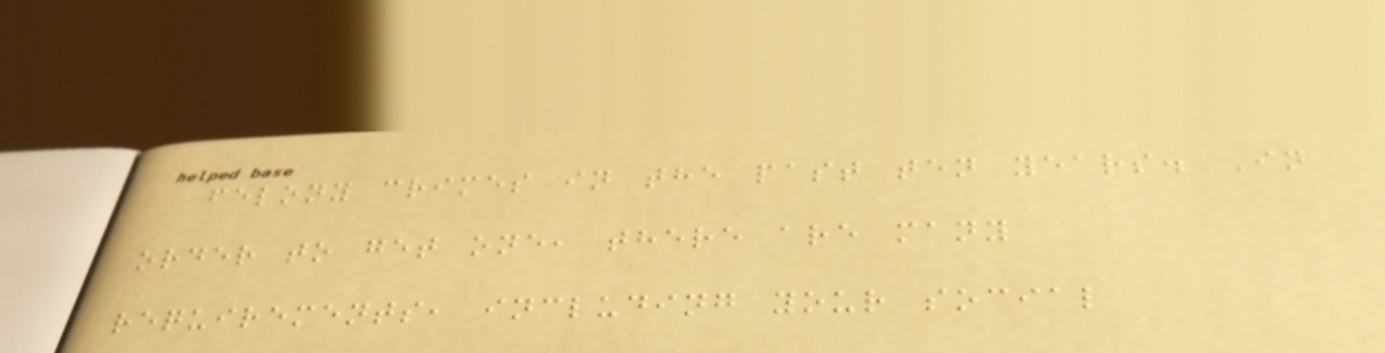felony crimes in the past ten years. In
order to get one, there are many
requirements, including your social
